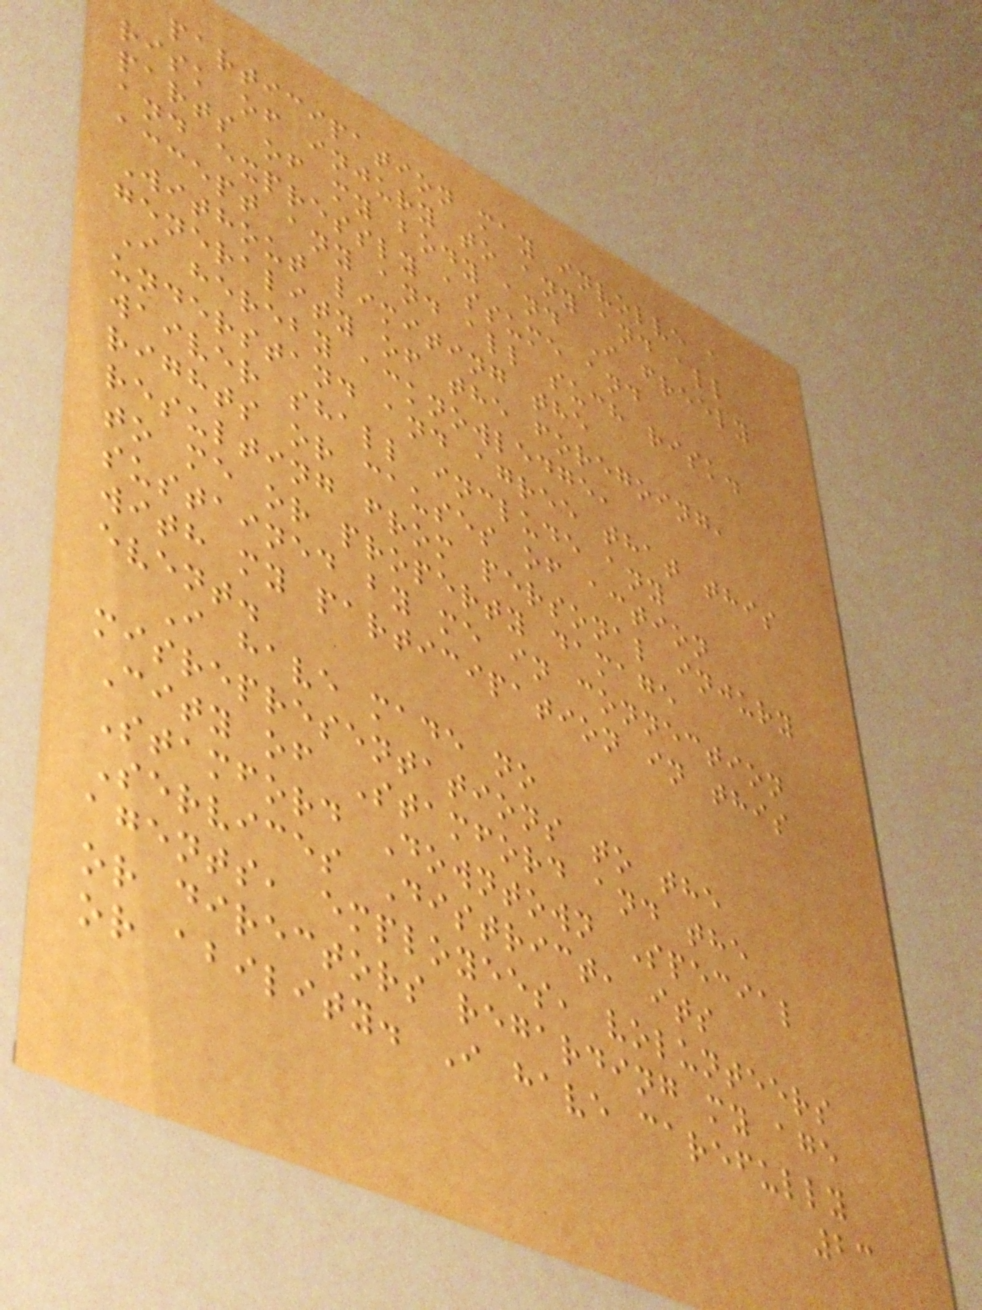participation may involve a
risk of injury to any and all
parts of my body and I freely
and expressly assume and
accept any and all such risk.
Without limiting the
generality of the foregoing,
I hereby acknowledge,
understand and agree that this
waiver shall include any
rights or causes of action
resulting from personal injury
to me or property damage
sustained by me in connection
with my participation in this
event.
I have made no
misrepresentations to the
City of Stamford and the
Stamford Downtown Special
Services District, its
agents, employees, volunteers
or directors regarding my age
or ability. I have carefully
23
